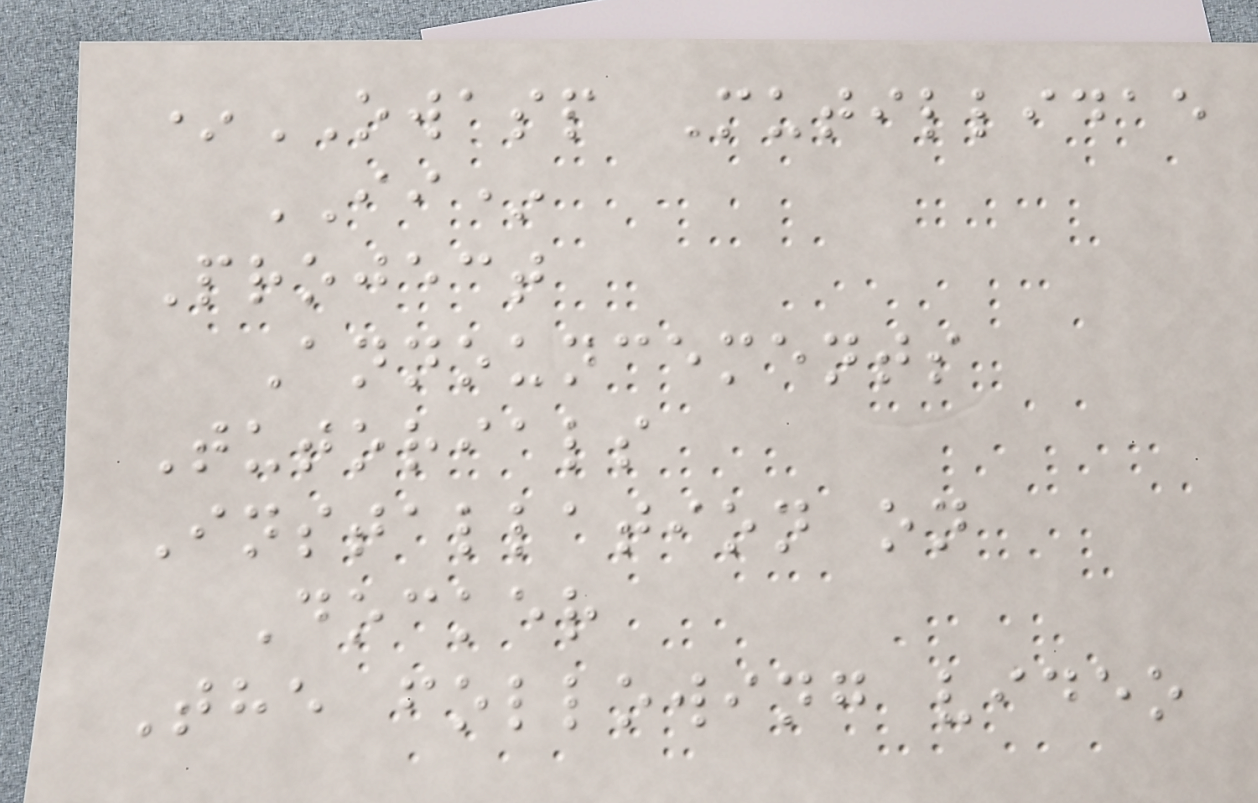*OWASP Mutillidae
II*
Project
Announcements
Tutorials
Installation on
Docker
The following video
